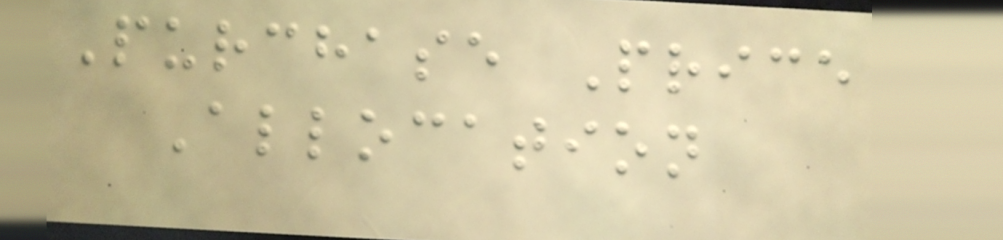Purchase Price
Allocation
